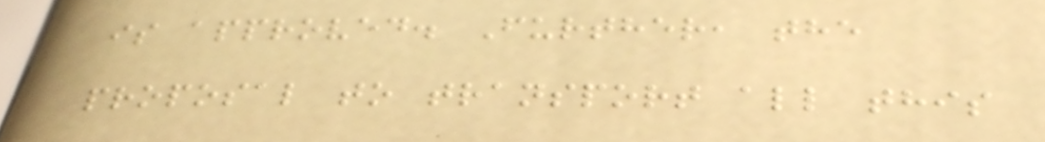is approved. Further, the
proposal to transport all this
